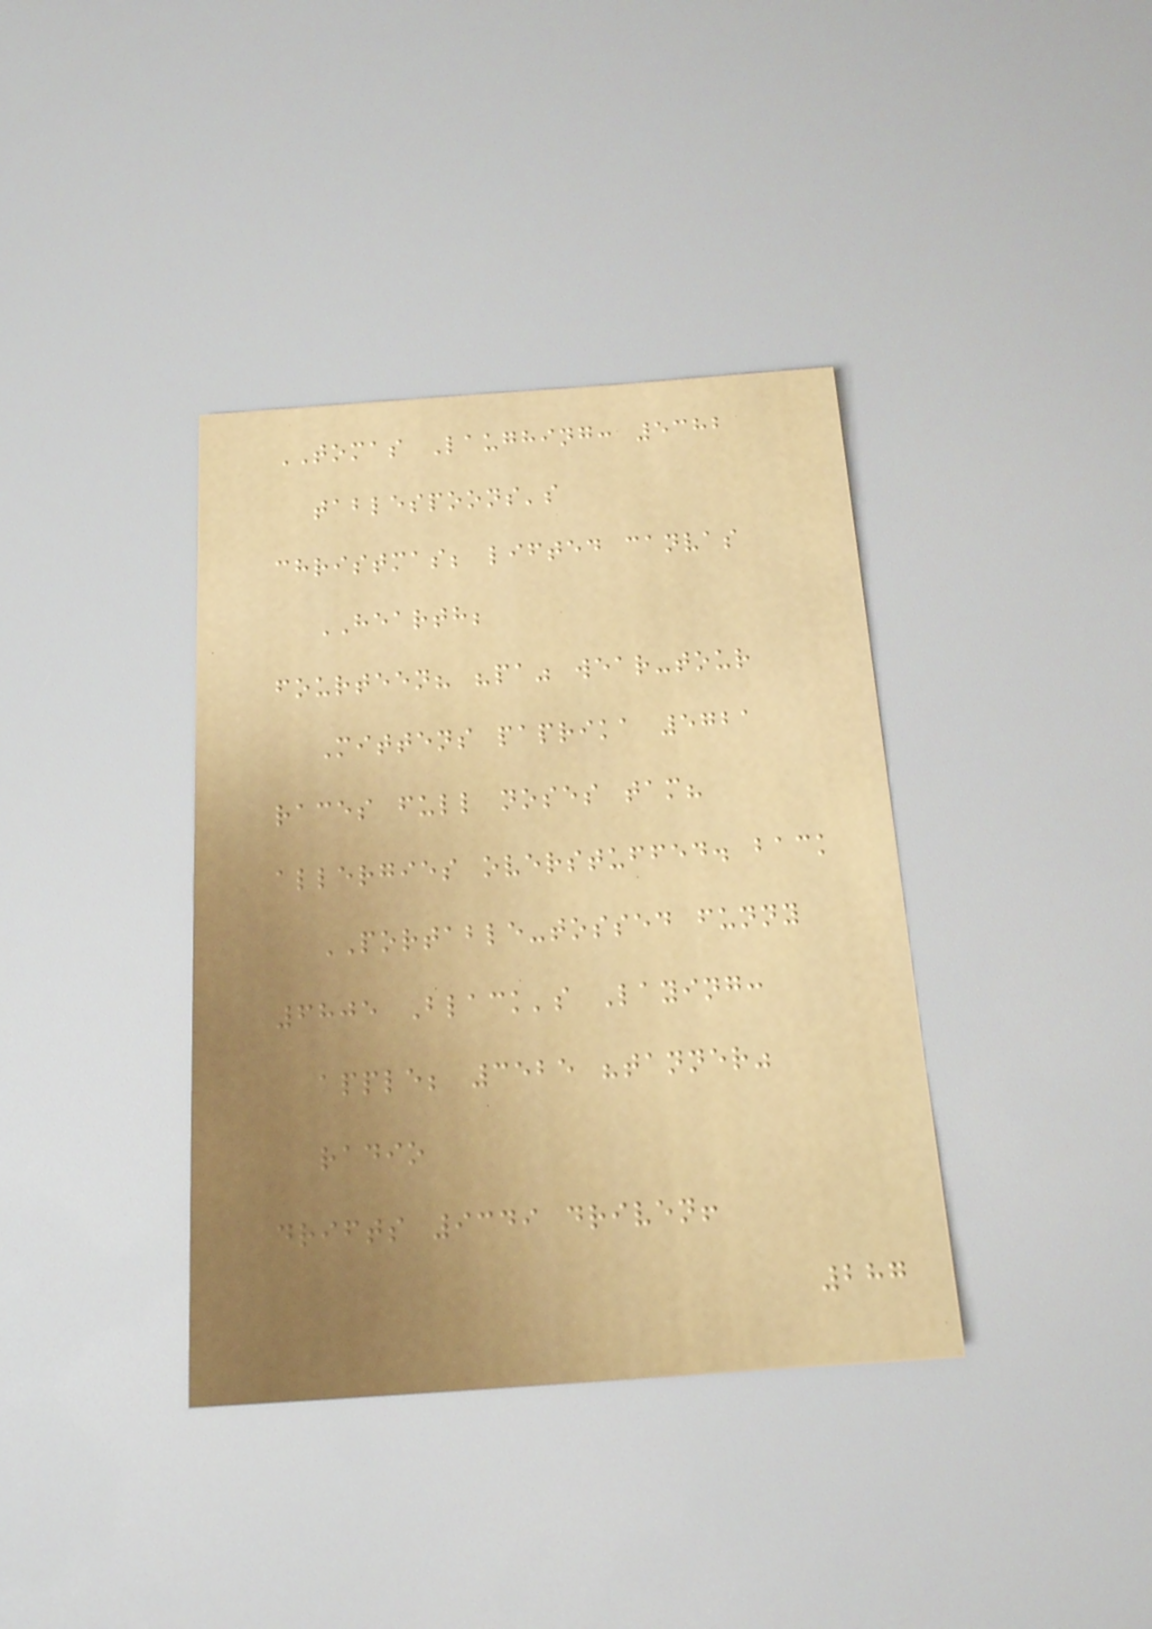TOMAS Laughing: 5382
tablespoons's
christmas; lifted canvas
HEARTH;
fourteen? "pa" wear-tour
Mittens paprika 5721
races full noses tam?
allergies overstuffed. back
PORTABLE-tossed funny
6805 Black's Laying:
apple; 3525 "tanner"
radio
drifts 9349 driven!
287
